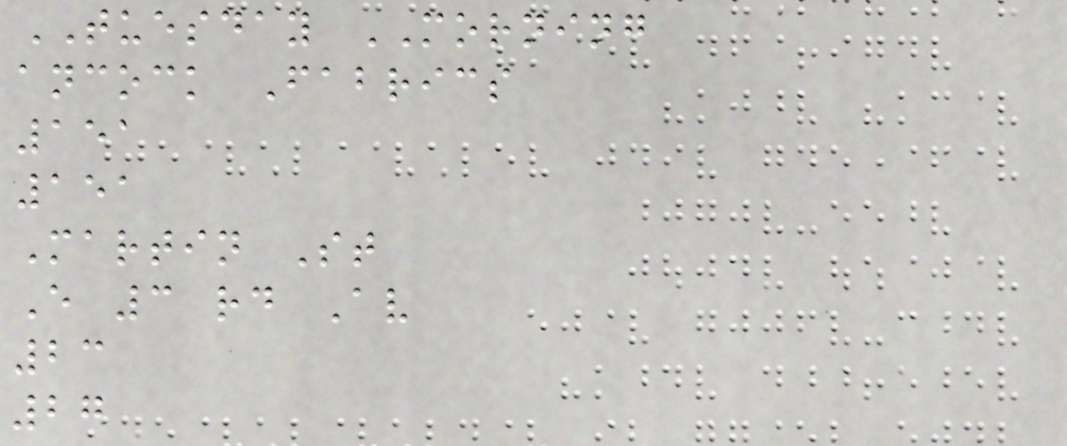TUESDAY MORNING
ancock Fabrics
151
151
Martin St
E 3 rd Av
23
27
